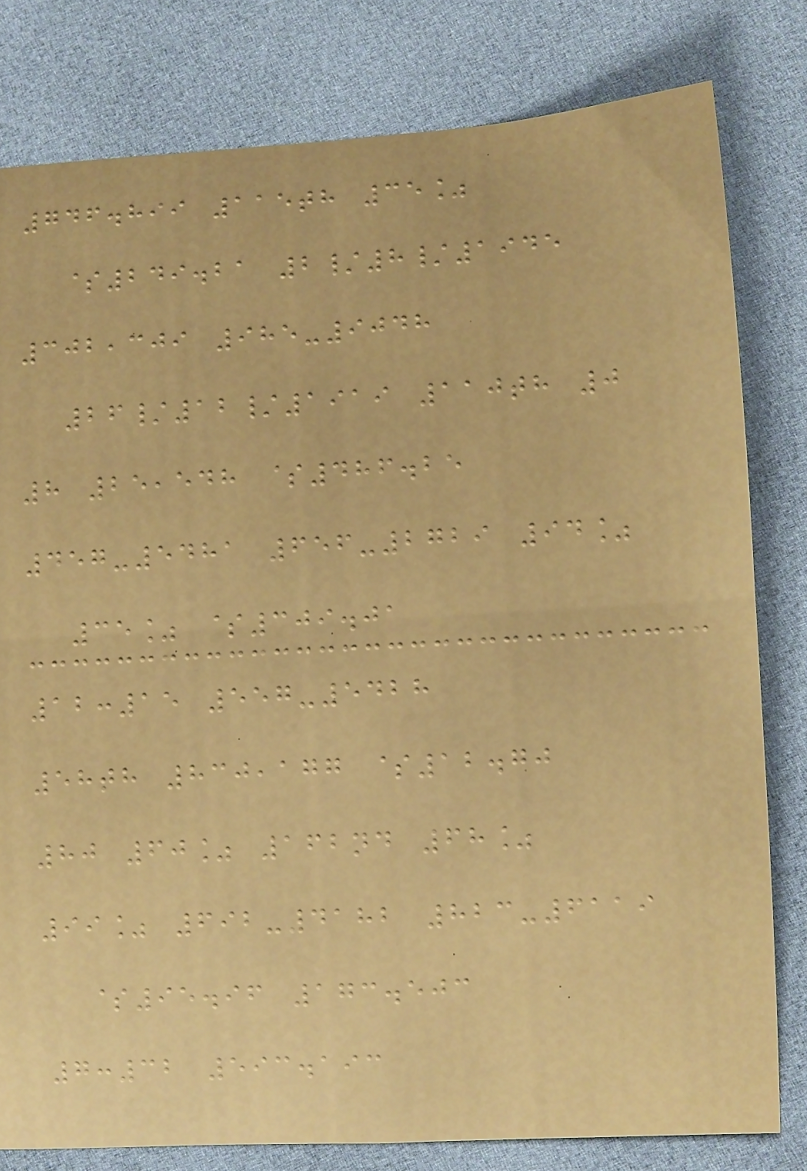746.899 115th 35%
$249.21 2/8/1945
302,309 985-9048
26/12/1919 110th 0
8 25,548 $486.25
457-5481 656-2729 94%
35% $309.01
12:15 557-5428
58th 830,177 $12.70
80 60% 162nd 68%
99% 692-4182 823-6119
$95.96 173.503
7:32 593.193
